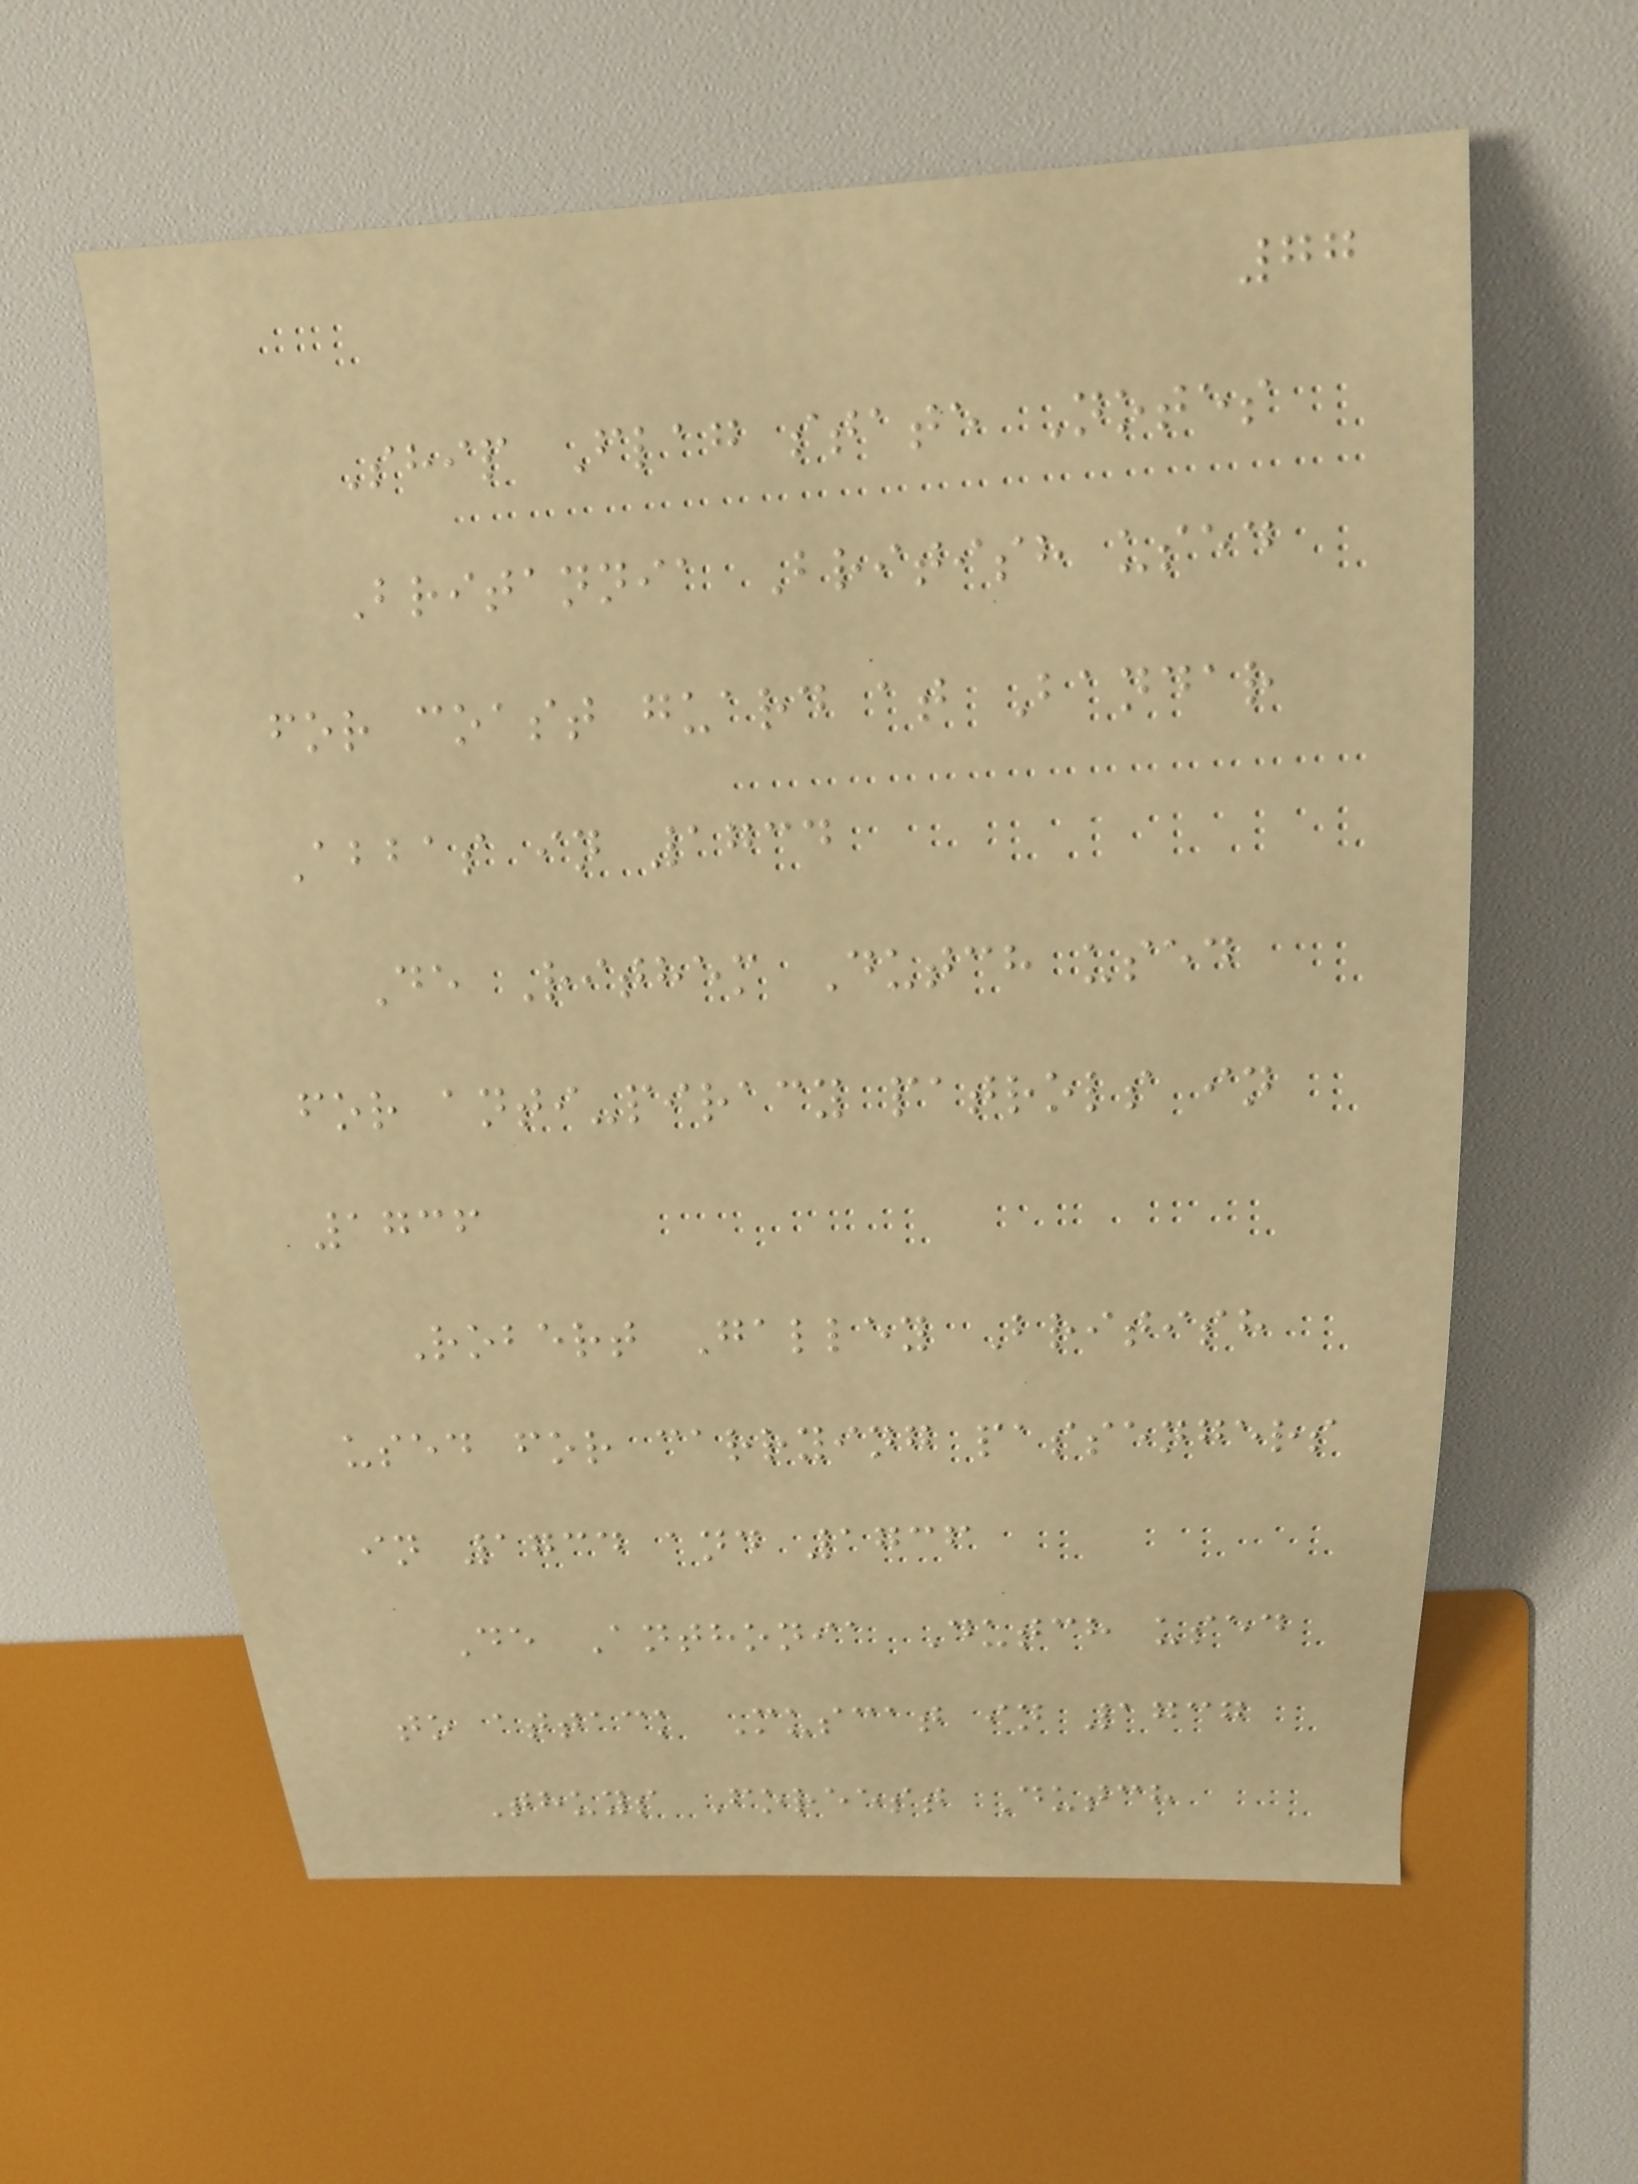77
Ship Flag state Notes
Britannia British used
for coast guard at Bandar
Abbas in 1734
De Rithem Dutch used
for anti-piracy patrols in
1736
Robert Galley British
used for carrying passengers
in 1734 and 1736
De Anthonia Dutch used
to attack Muscat in 1737
Thuys Foreest Dutch
